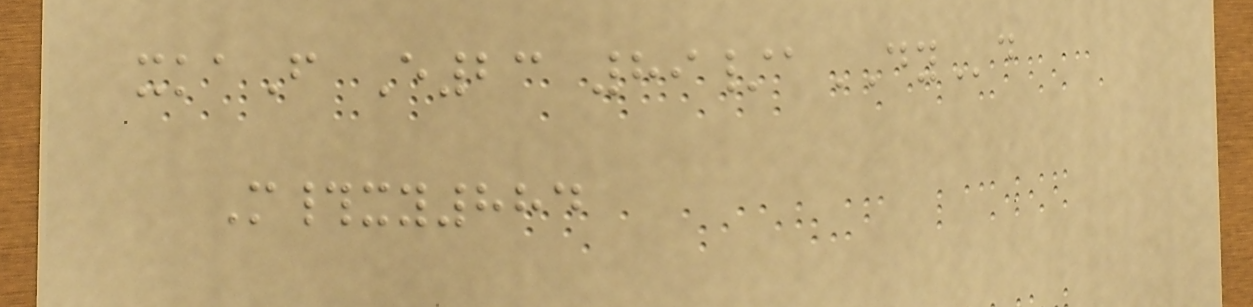xkaF E23 89/aDYd
M#xy884
